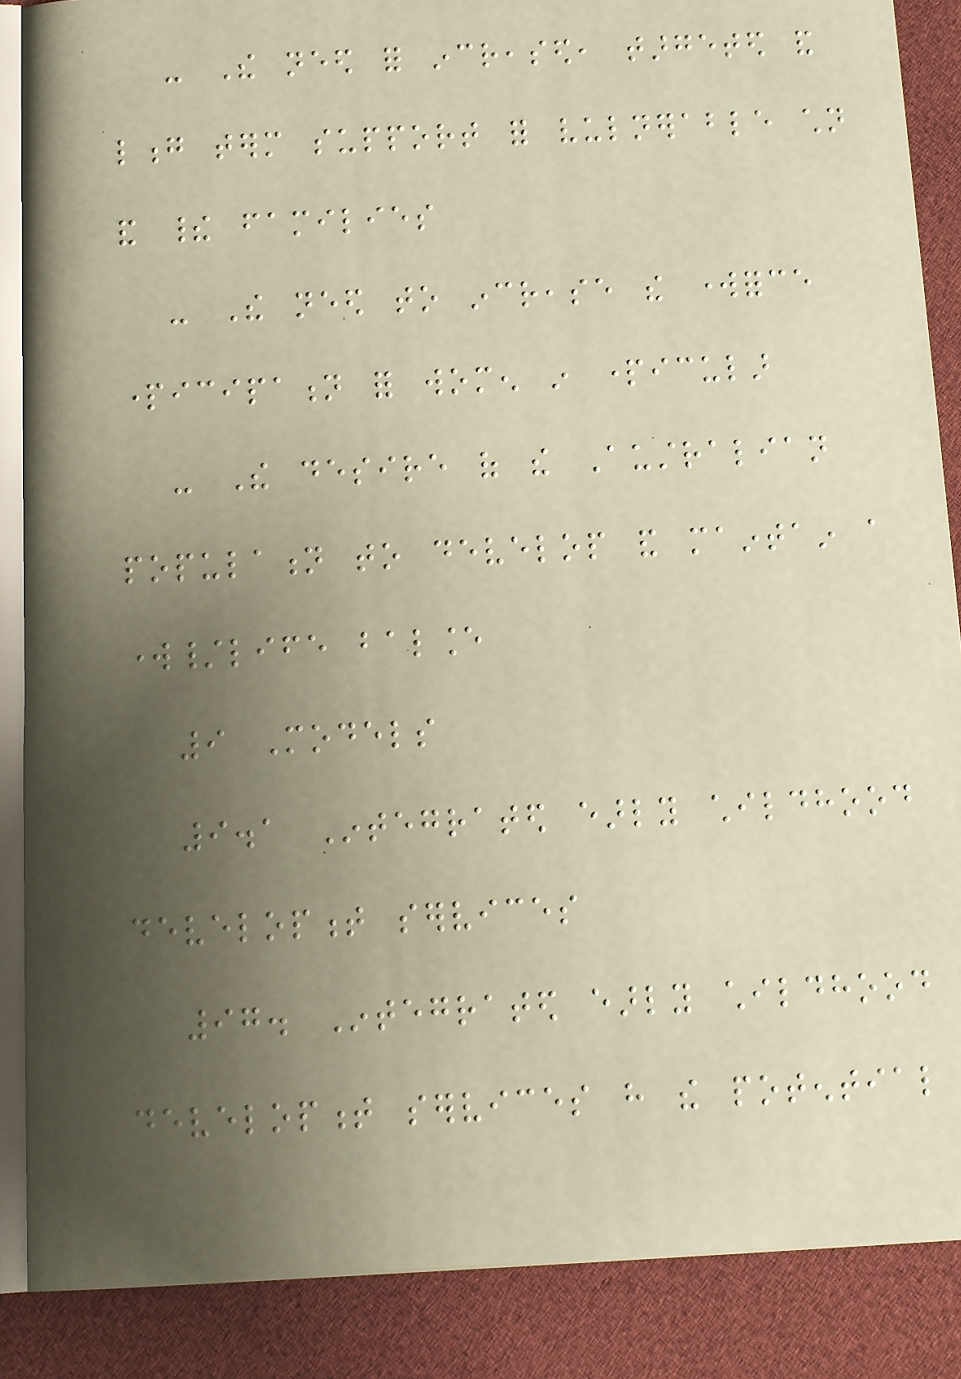- The need for increased, targeted and
long term support for vulnerable children
and their families
- The need to increase the workforce
participation for women in particular
- The desire of the Australian
population to develop and maintain a
work/life balance
9 Models
9.1 Integrated early childhood
development services
97. Integrated early childhood
development services have the potential
